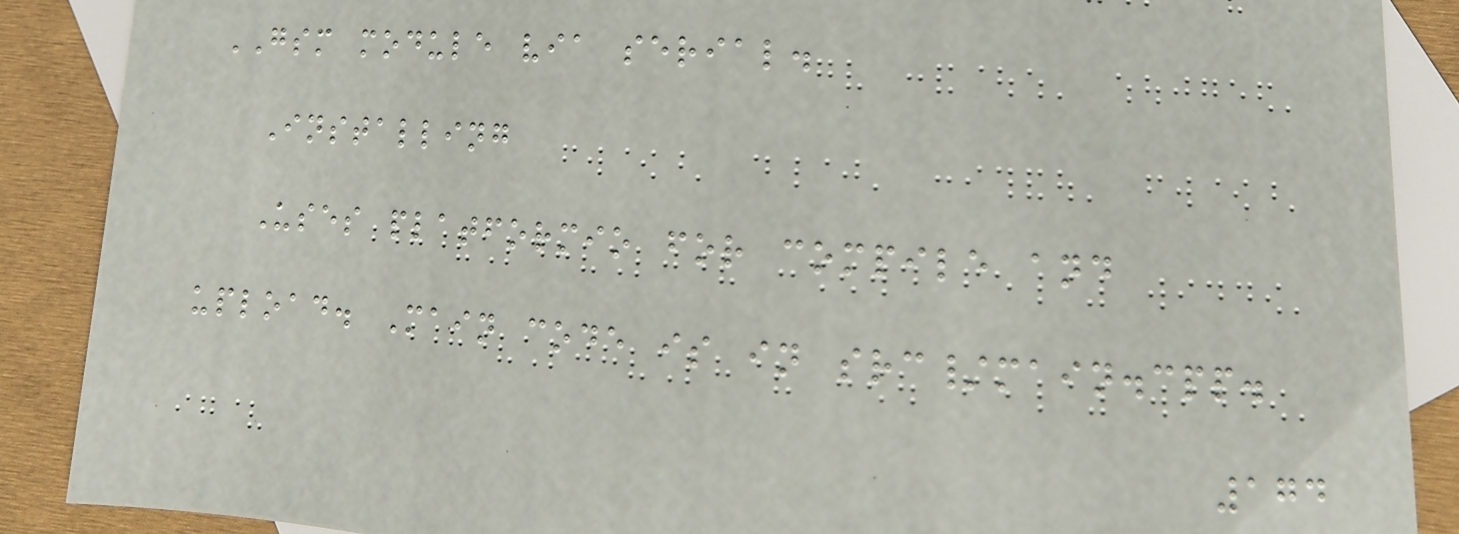GSM module via serial.
Installing
Uses platformio for compile and
upload. Main code is in src/main.cpp.
174
